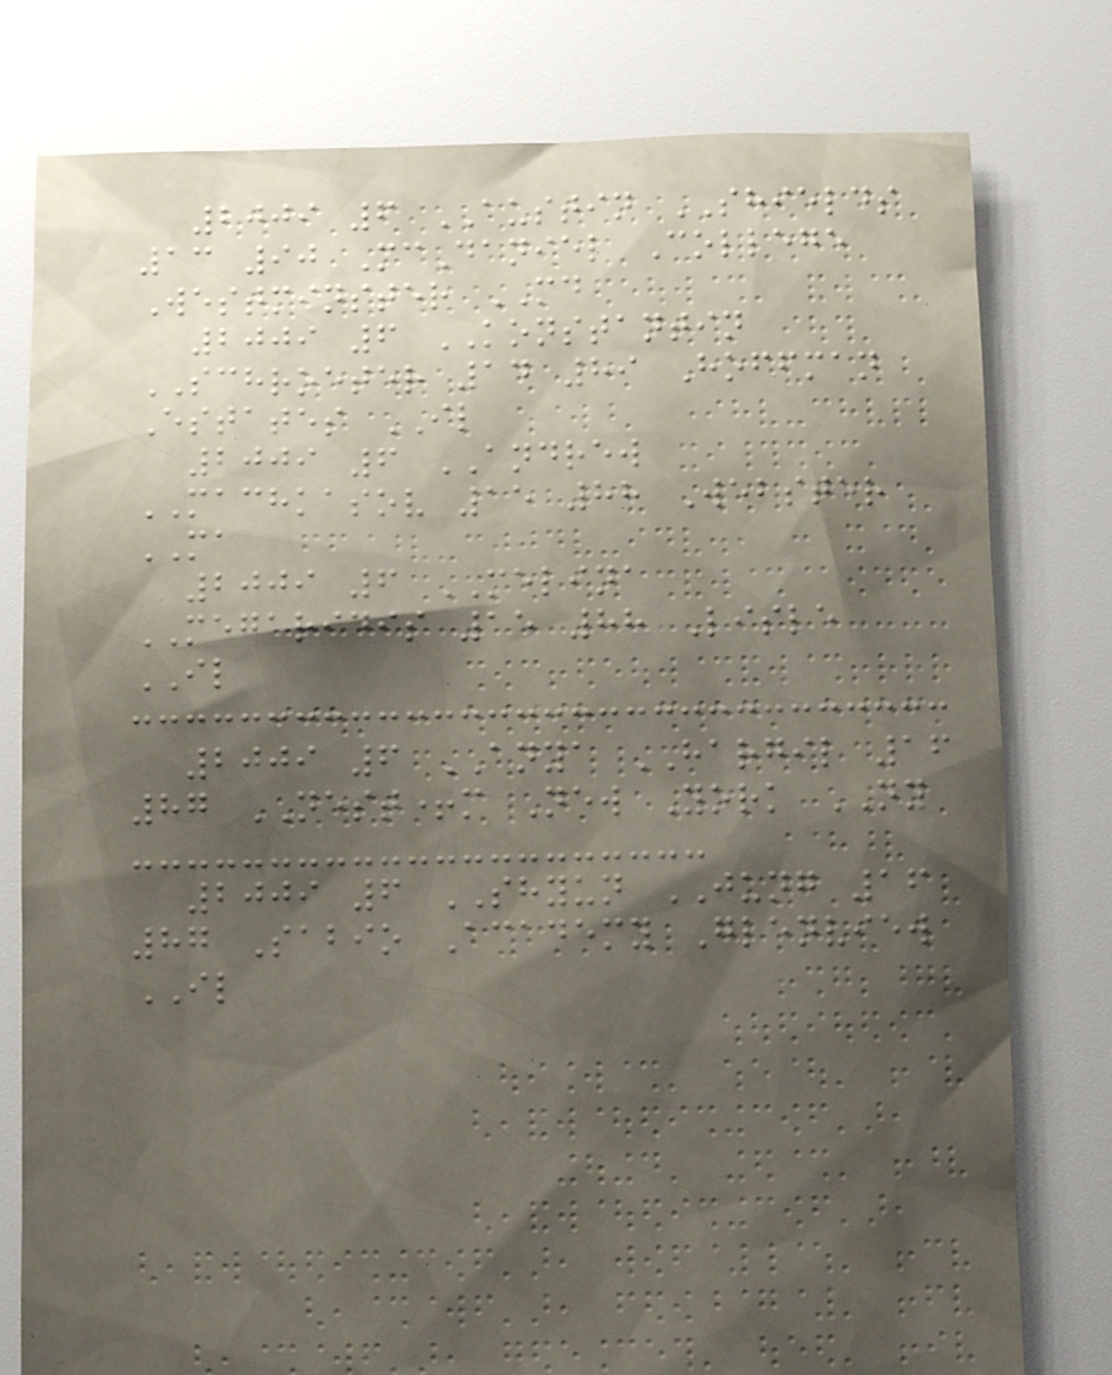2009 6 AUSTIN SHIELDS
13 90 McDaniel College
Westminster MD
2009 6 KONSTANTIN
SCHROETER 14 89 Hoffman
Estates IL
2009 6 ANDREW
MACHKASOV 15 88 Webster
MA
2009 6 MELINA
MEGARIDIS 15 88 Lisle
IL
2009 6 ANYA HARGIL 16
87 NEST+m New York NY
2009 6 SHYUN JUNG 16
87 Sabio Academy Glenview
IL
